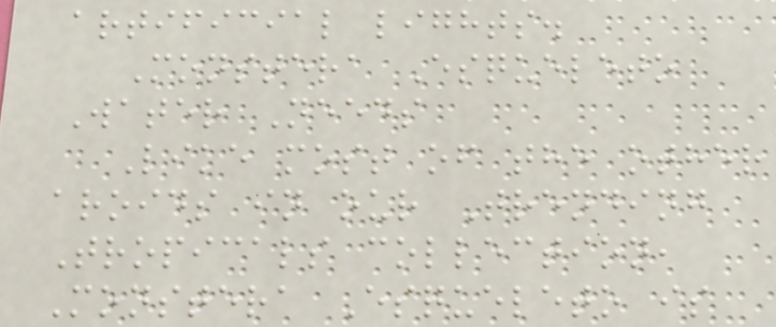artificial lights.
Monstera Esqueleto
Water Needs
Like most of the other
aroids in our Trending
Tropicals collection,
Monstera Esqueleto is
